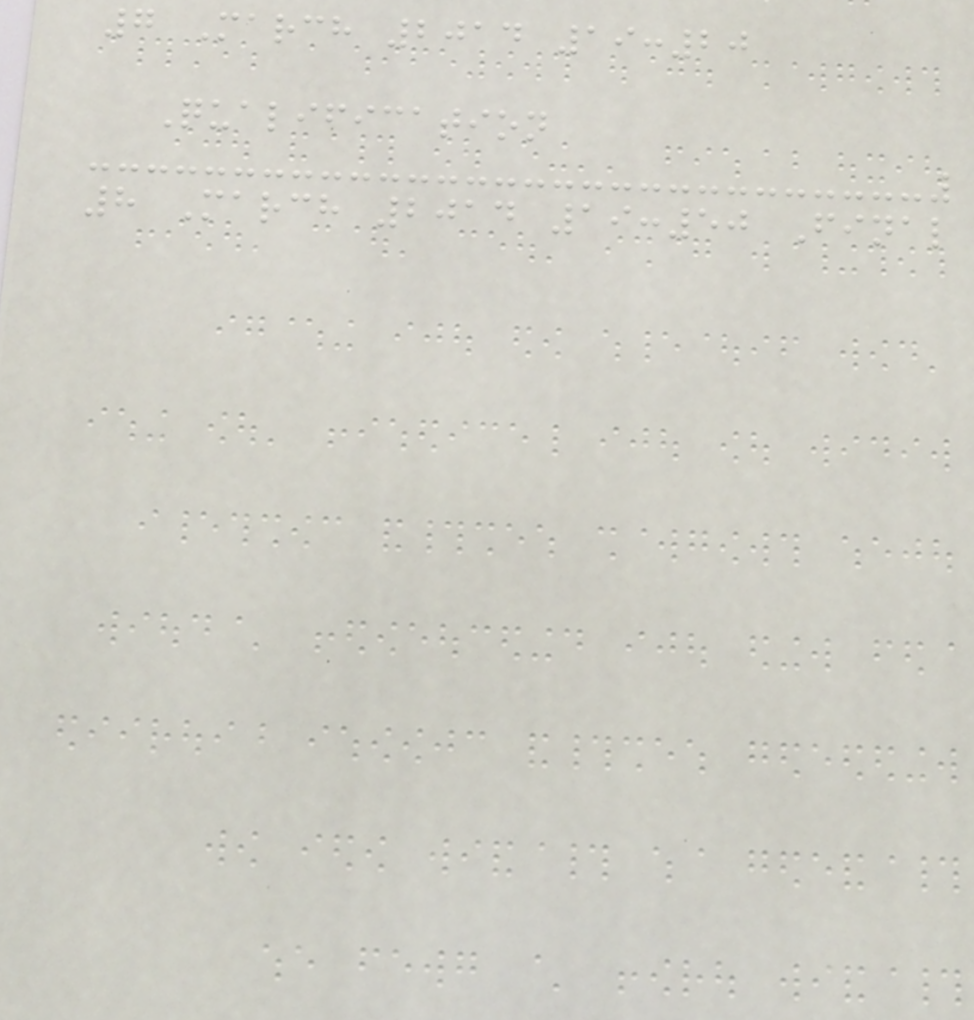7 March 2014 19:20
Qualification
8 March 2014 19:50 Final
